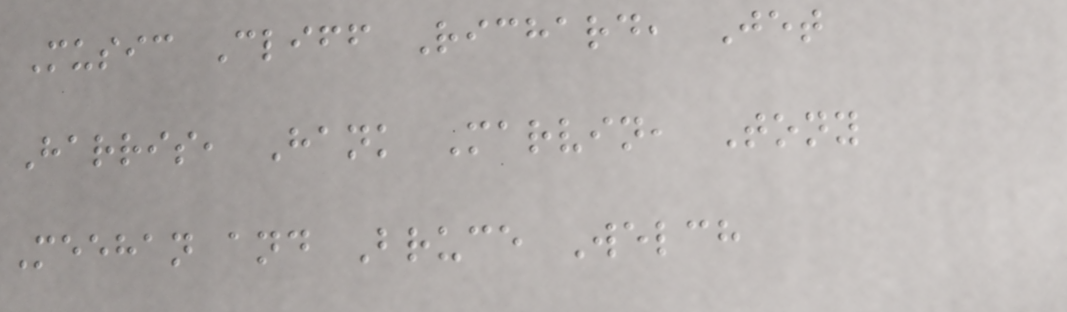Music Cliff Richard, Jet
Harris, Hank Marvin, Tony
Meehan and Bruce Welch
